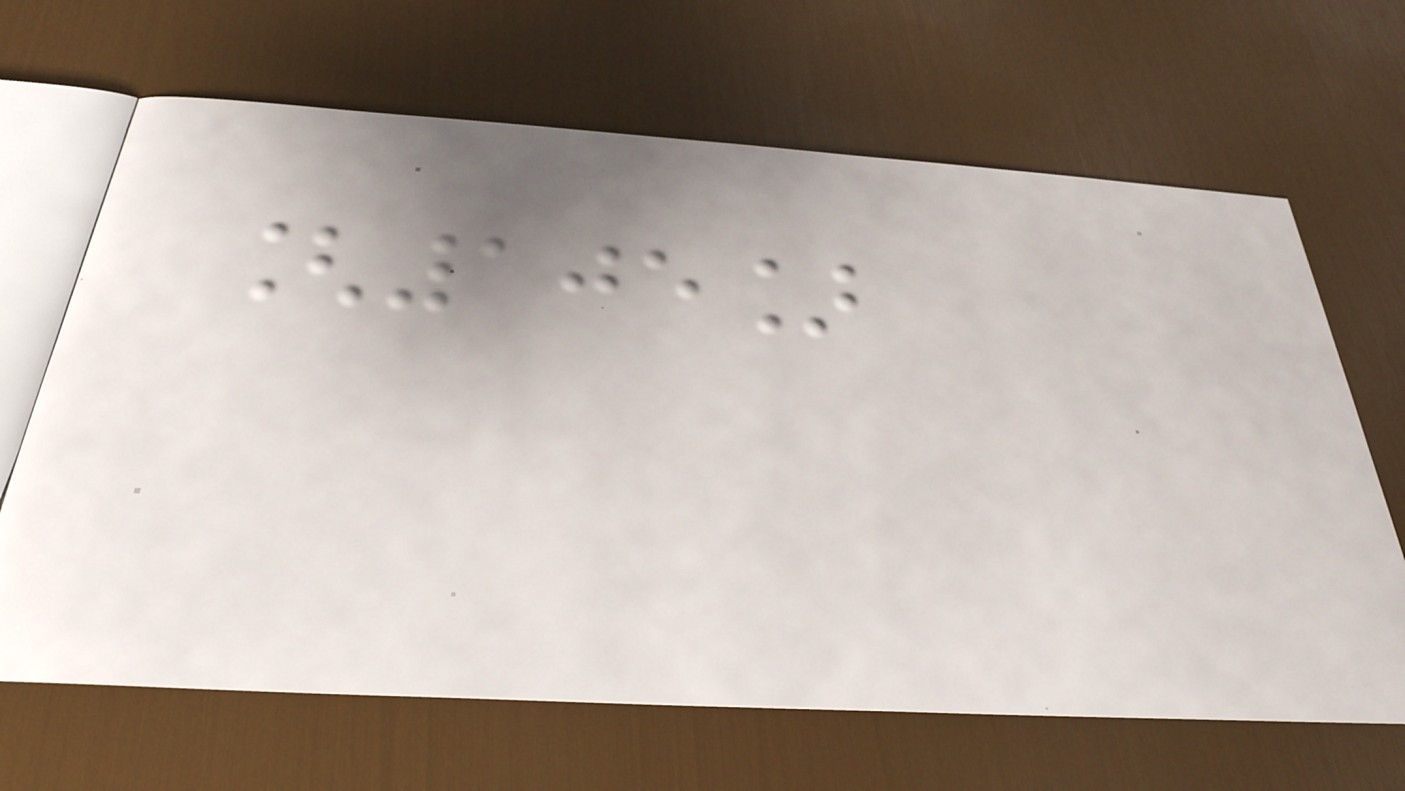[105]
